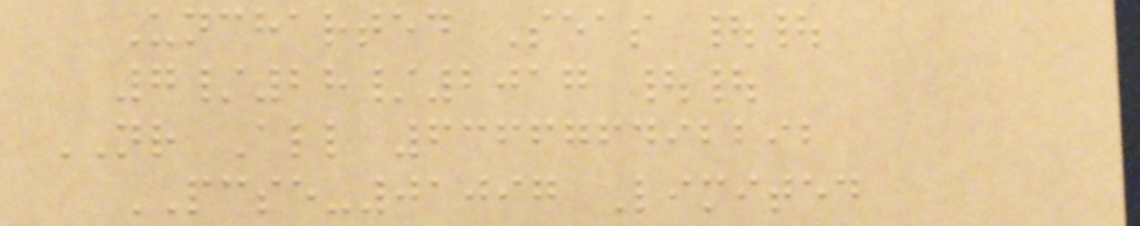Uncharted Seas ||
7/28/2017 ||
NR All 636676492292
PCSE-01097 Limited
